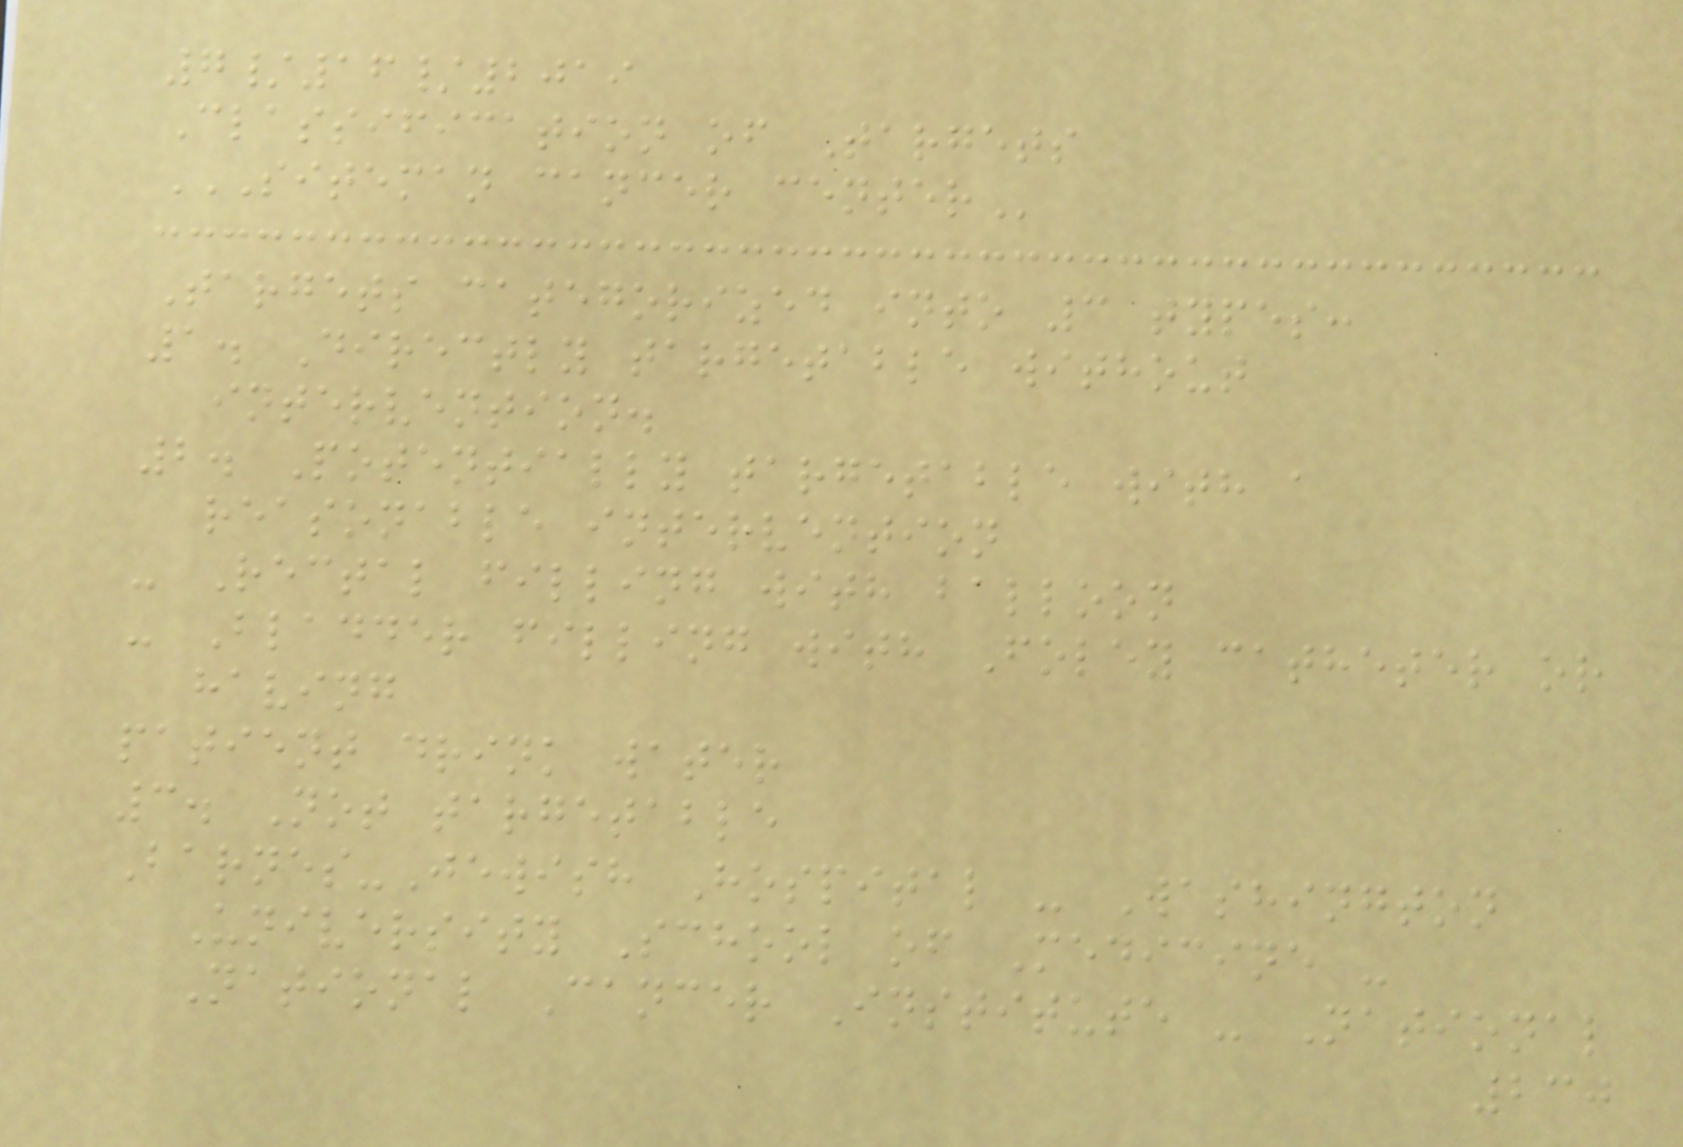7/16/2019
Classification of Targets
SITEMAN CANCER CENTER
Targets categorized into 3 types:
1. Directly targetable without
intervention.
2. Potentially targetable with a
reasonable intervention
- Rectal filling with balloon
- Bladder filling with Foley catheter or
having
patient drink water
3. Not targetable
Barnes-Jewish Hospital - Washington
University School of Medicine -
National Cancer Institute - National
230
